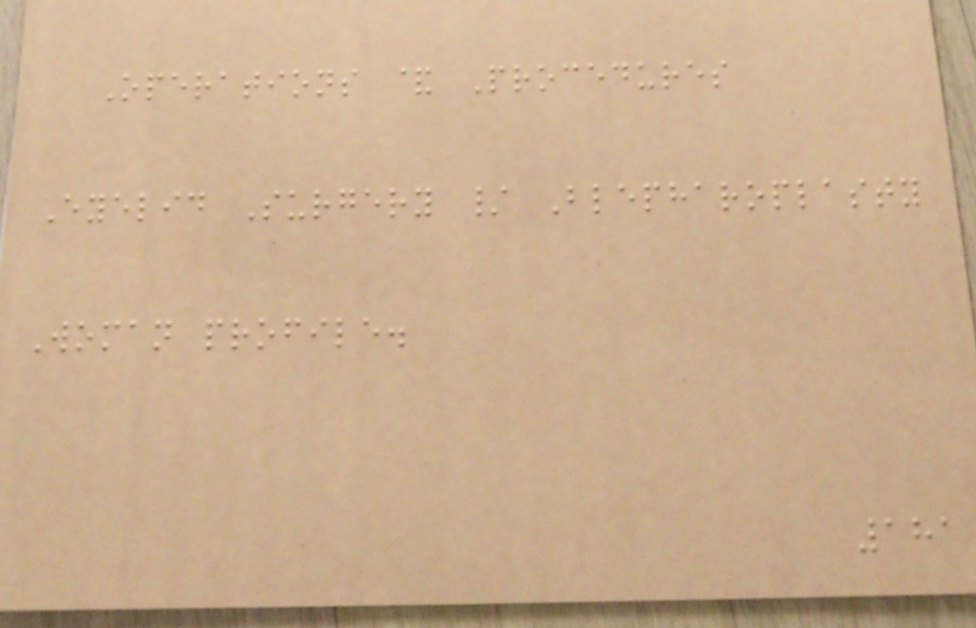Operations & Procedures
Eyelid Surgery / Blepharoplasty
Woman profile.
181
